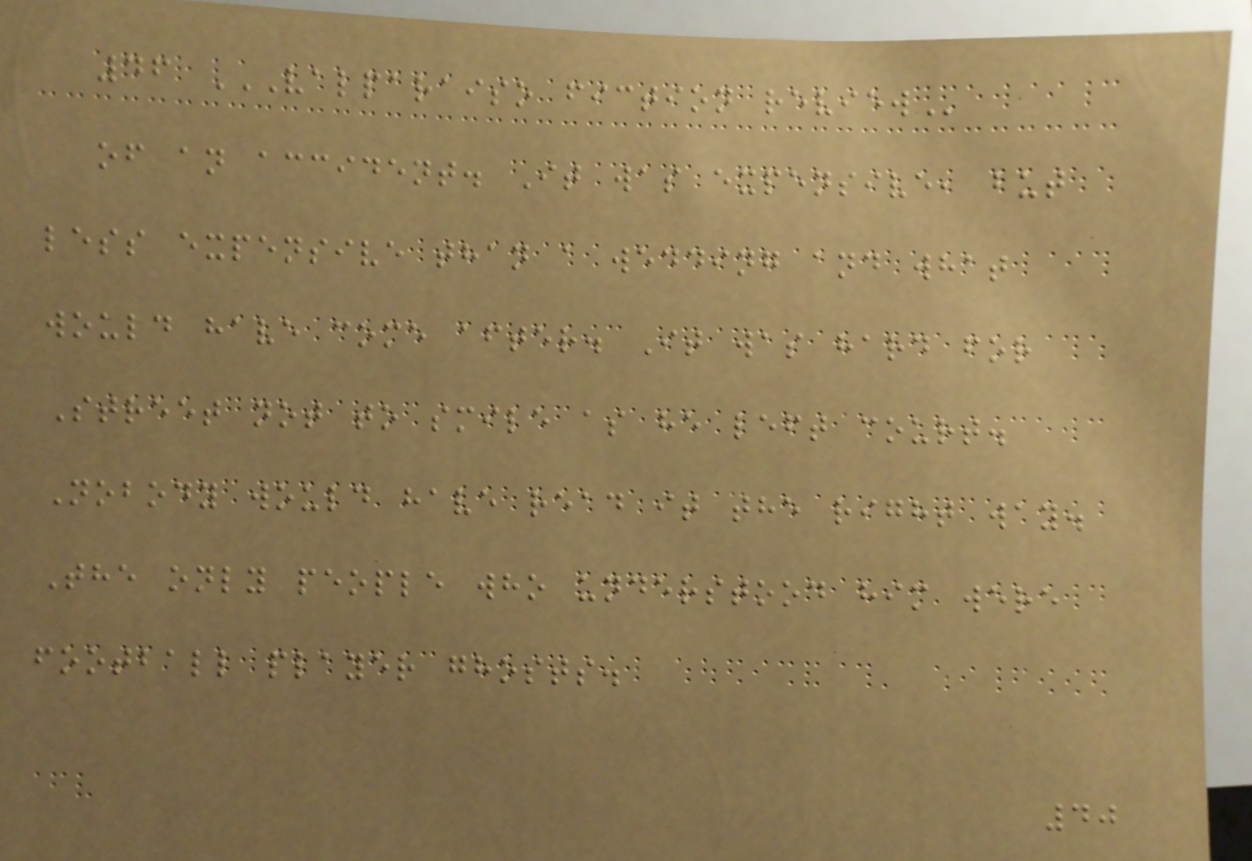46 VALPARAISO FICTION REVIEW
of an accident. It was expensive, but
less expensive than a wedding and what
would have come after. It was hard for
Street not to smile as he left court.
Nobody would have read it the right way.
The only people who understood him were
football player ghosts.
40
